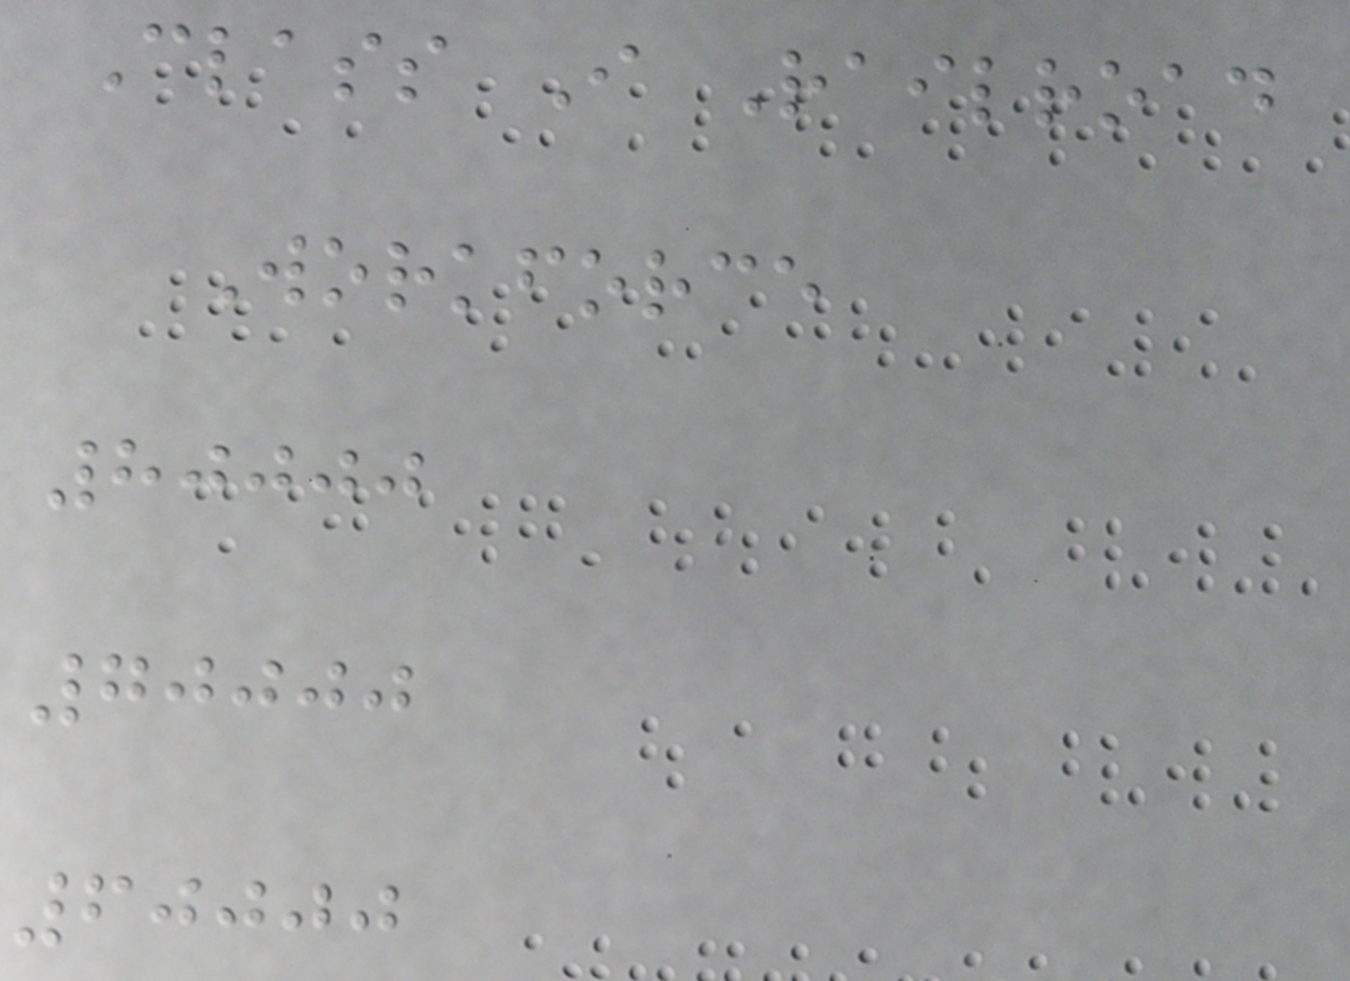Class I Railroad
Workforce
80000
70000
60000
